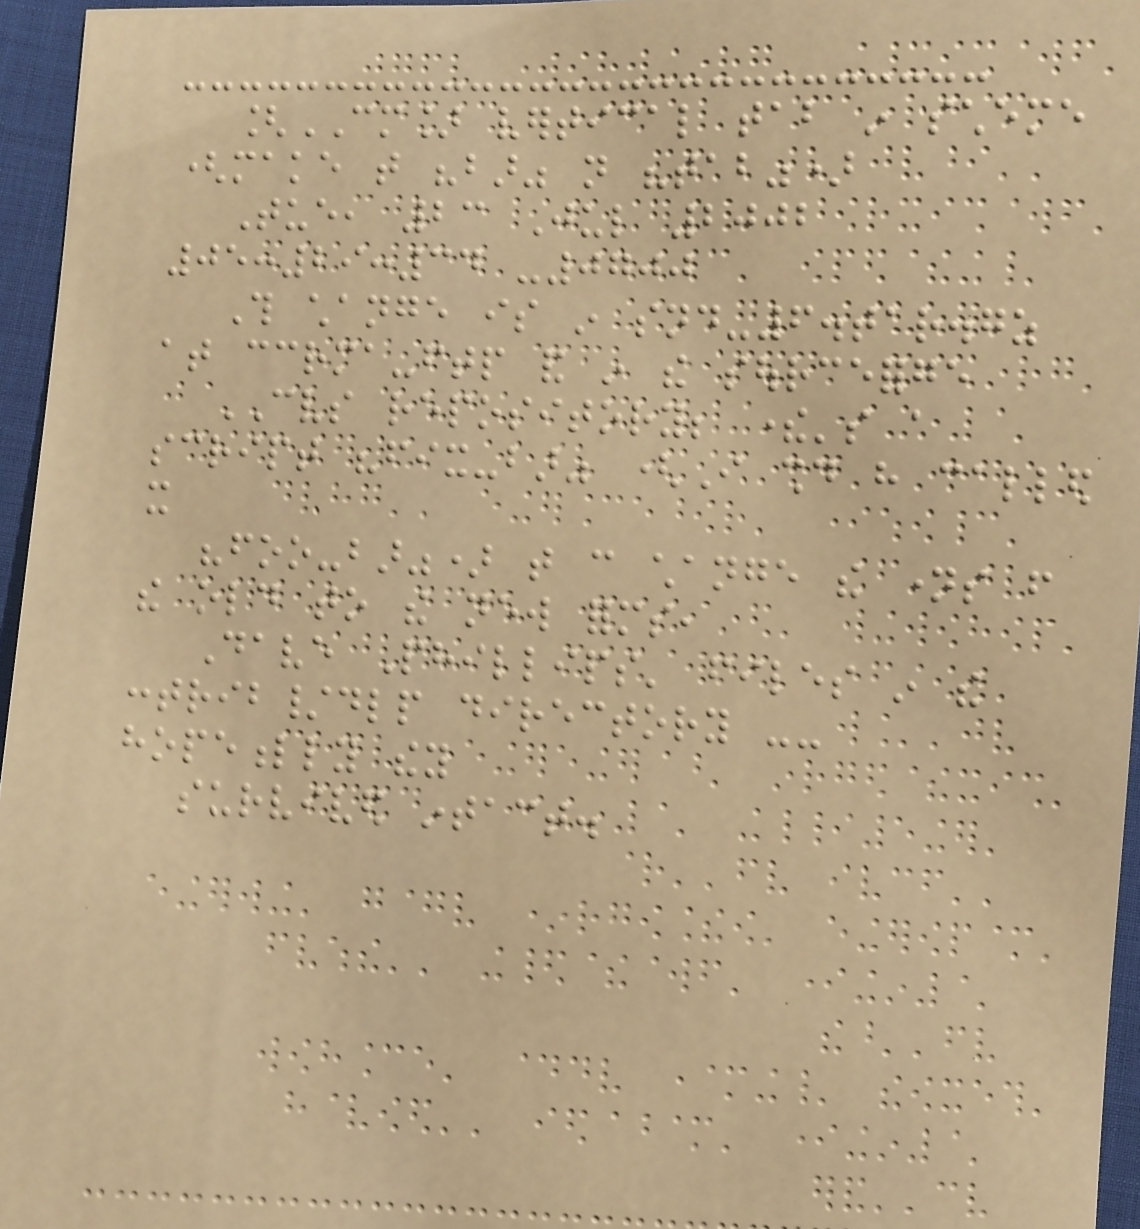[CM] vertical tab in scheme
(make that "bar" not "tab")
Tue, 23 Jul 2002
05:29:34 -0700
This change is in snd-6.tar.gz
at ccrma-ftp and in the sourceforge
CVS repository; there's a
script "fix-bar" (I should have called
it
"foo-bar") that can change the names from
the old to the new forms,
Dave Phillips' files in the
contrib/dlp directory --
hopefully they
survived intact.
